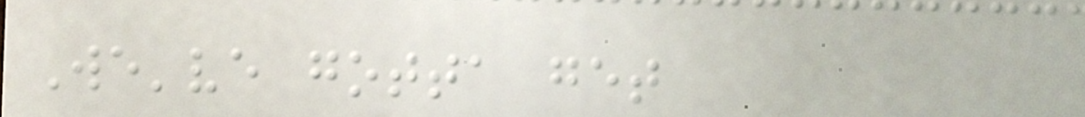We've gotta get
